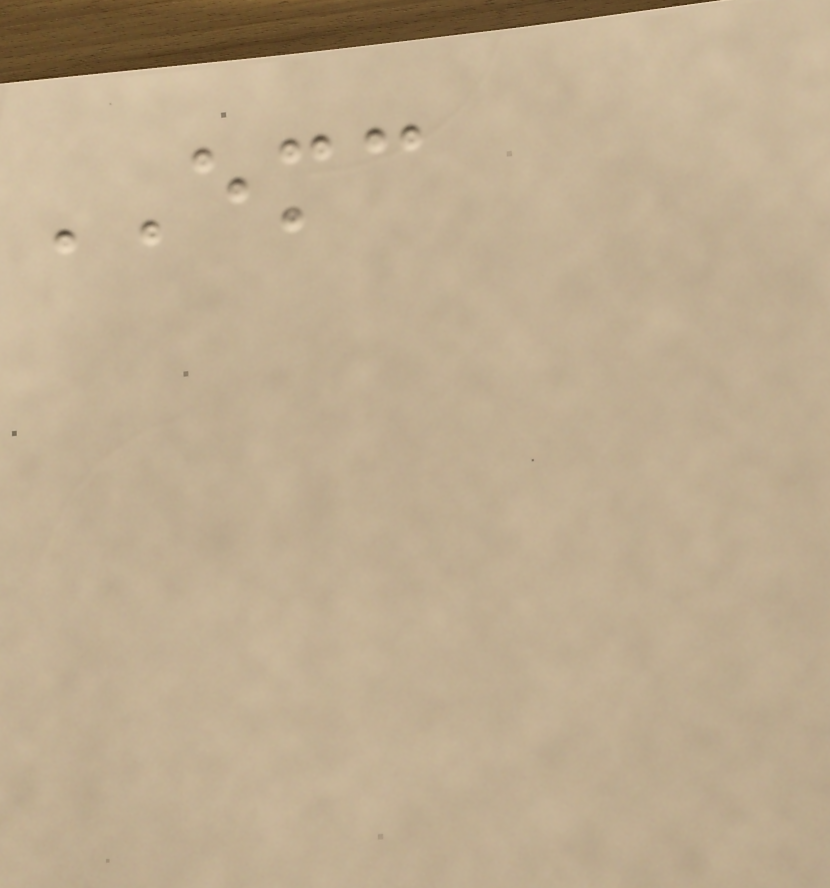EMC
